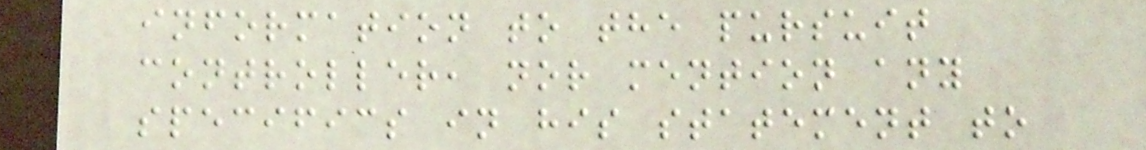information to the pursuit
controller, nor mention any
specifics in his statement to
